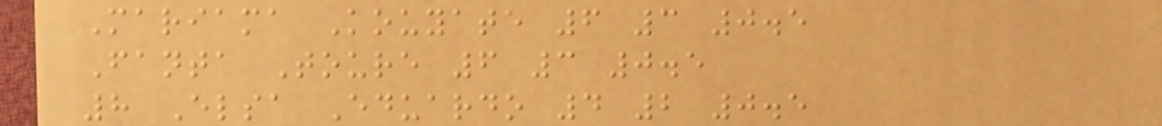Mariama Kouyate 6 3 0.5
Fanta Toure 6 3 0.5
8 Elsa Eduardo 4 2 0.5
